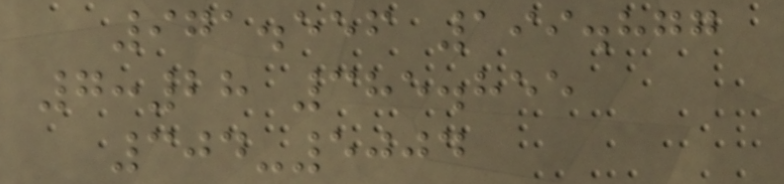971.556 199.877
7:28 385.855
304-5004
